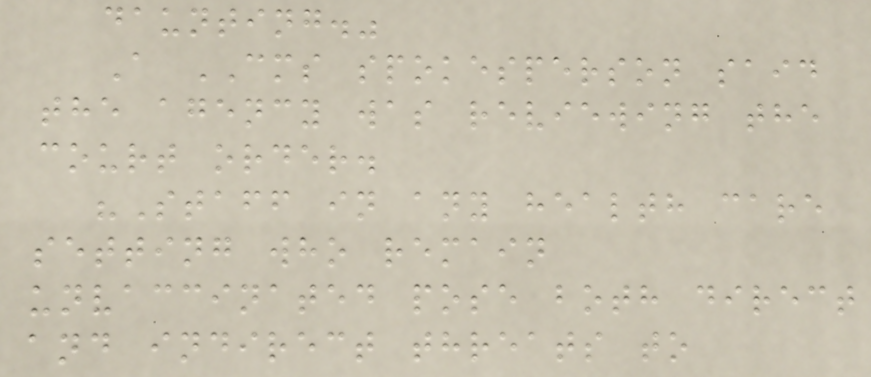daunting."
A CMS spokesperson said
the agency was reviewing the
court order.
"Staff in any health care
setting who remain
unvaccinated pose both direct
and indirect threats to
